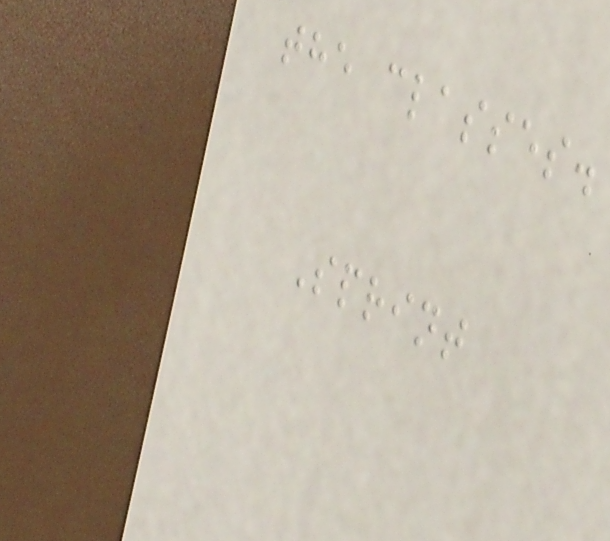the classes.
Sprint
